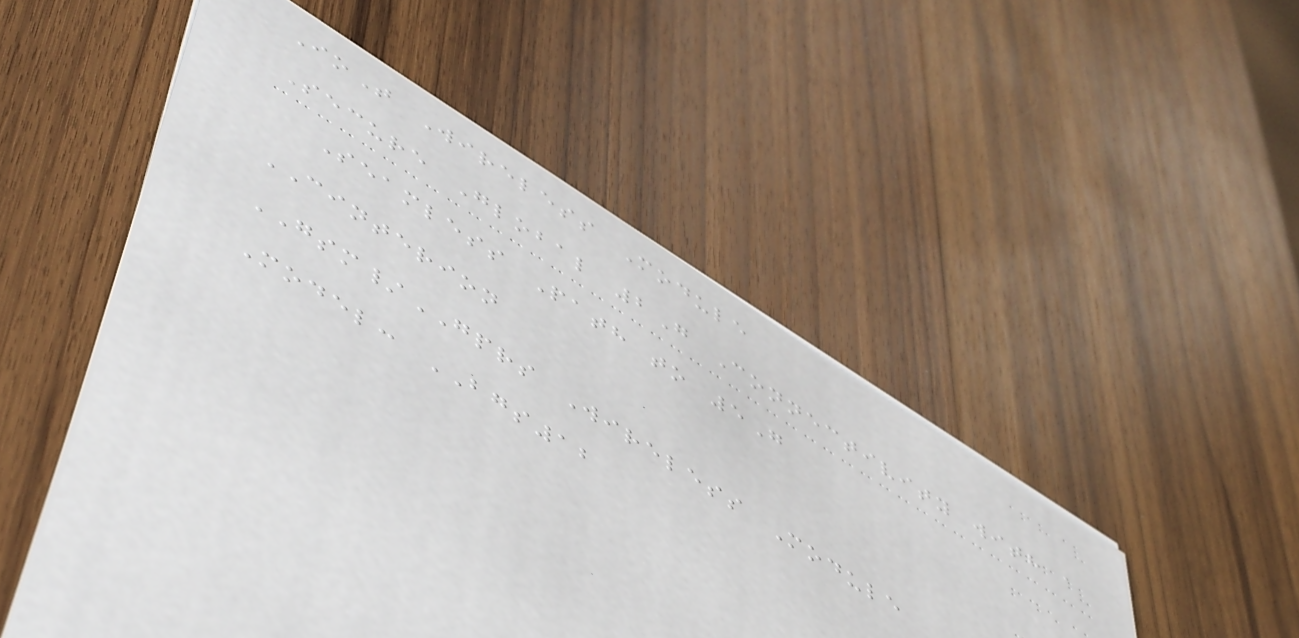IoT Wireless Module
Secure Global 2G Connectivity with a
Seamless Path to 5G
CINTERION
GSM/GPRS Wireless Module
Model: BGS12
